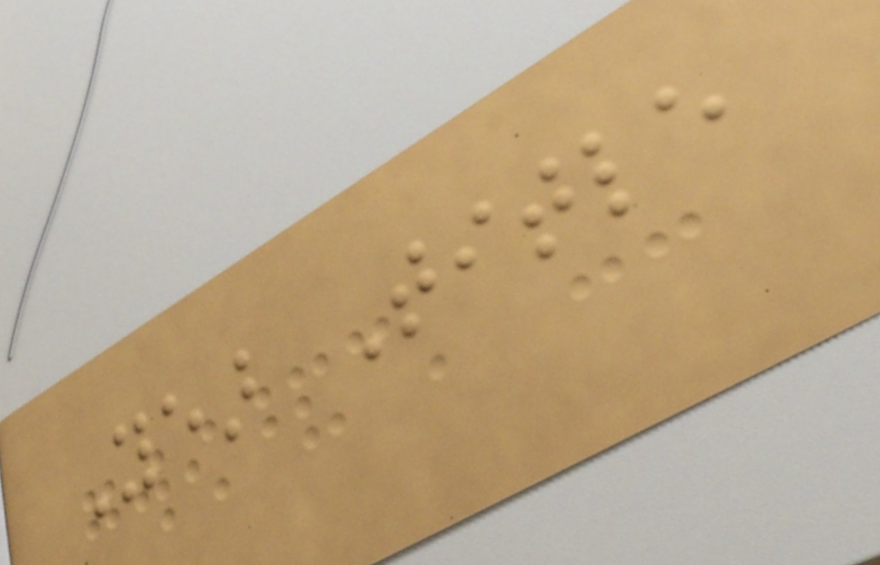Year Title
